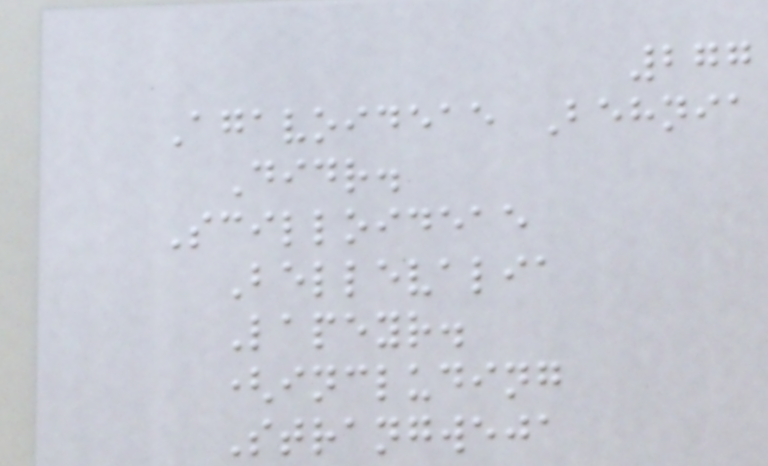277
Agavoideae Behnia
Didr.
Scilloideae
Bellevalia
Lapeyr.
(including
Strangweja
